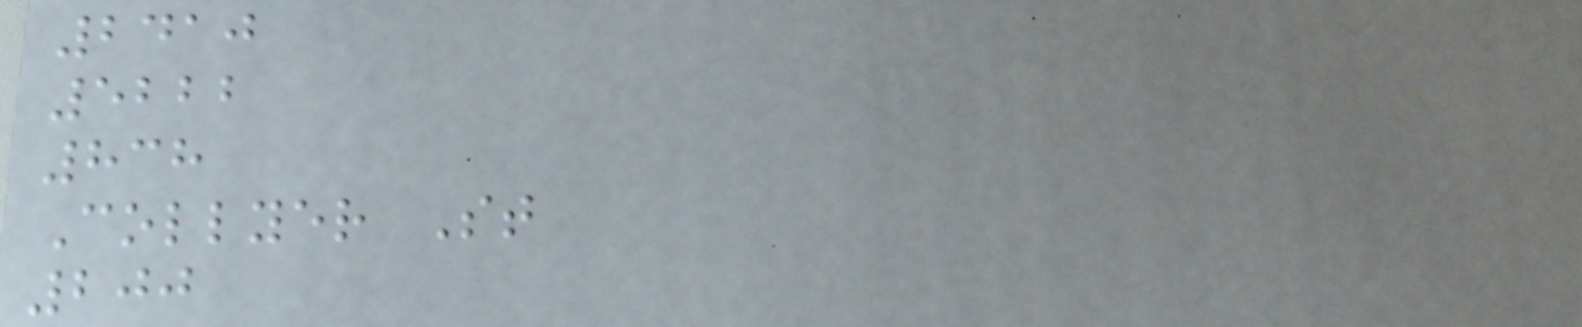2410
5222
838
Collyer St
200
